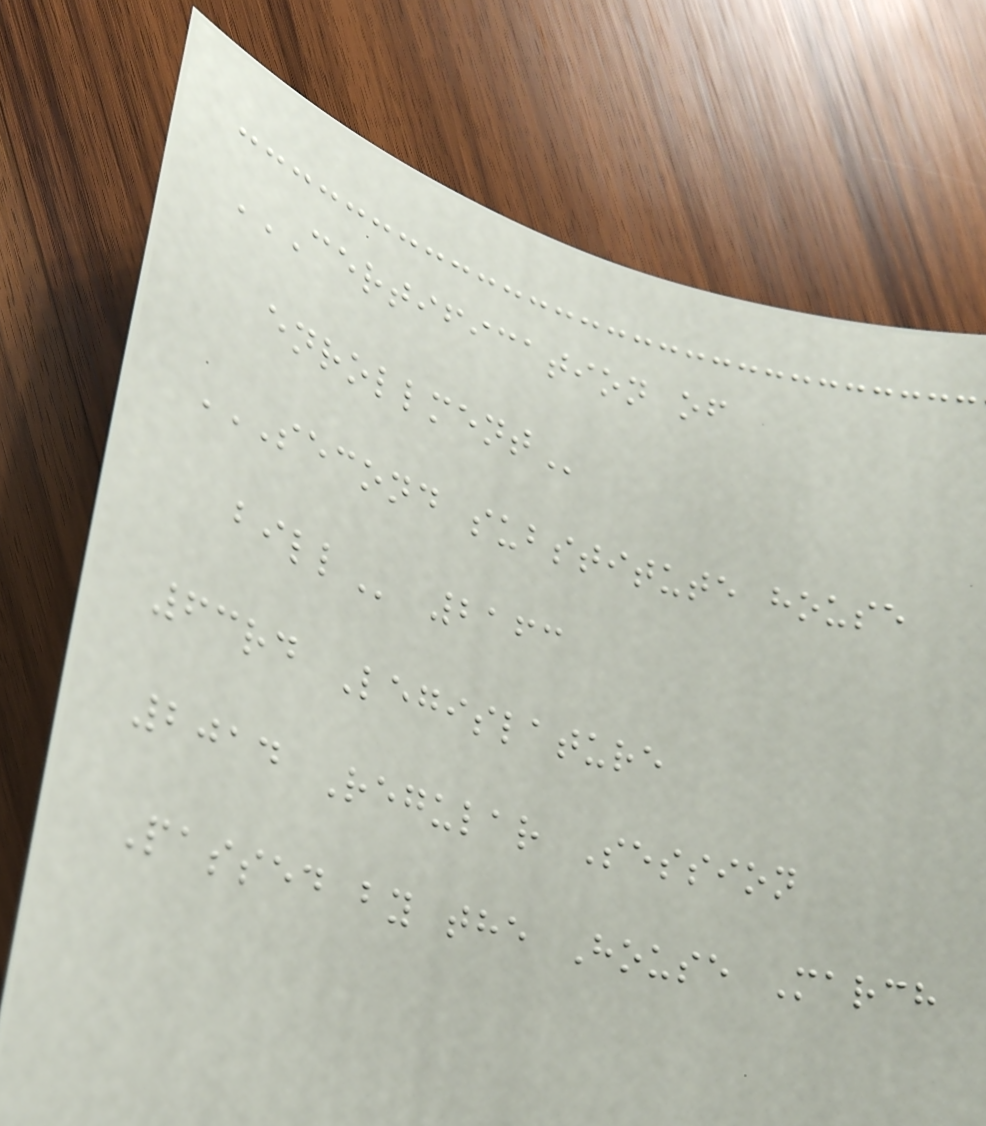CERTIFICATION OF
ENROLLMENT
SECOND SUBSTITUTE HOUSE
BILL 2163
63rd Legislature
2014 Regular Session
Passed by the House March
